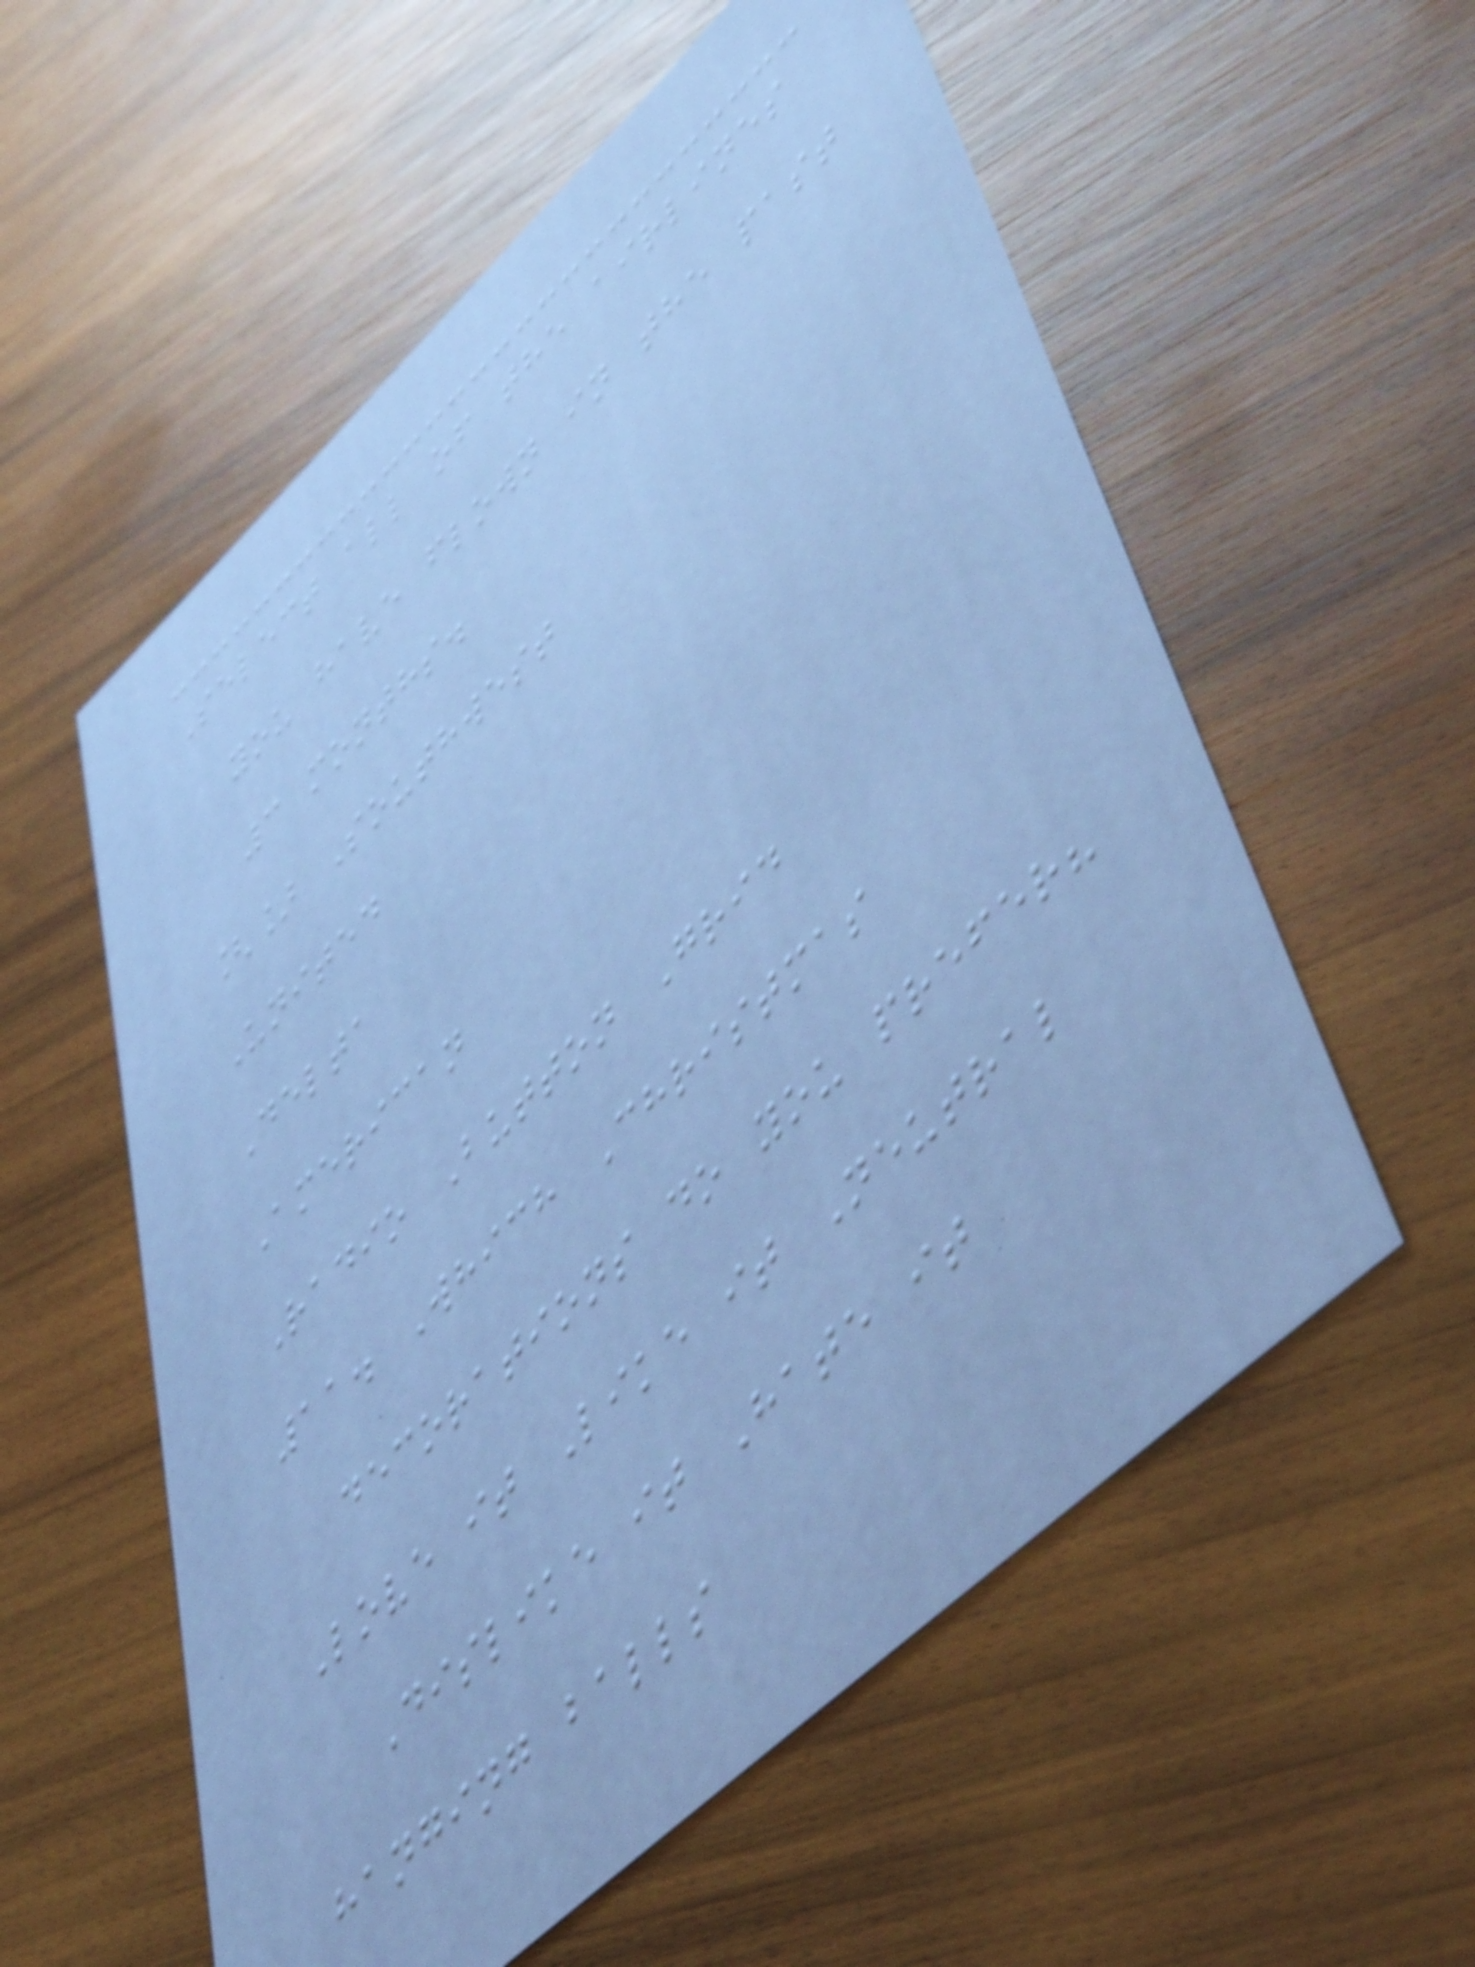Select all of the airlines
you have flown in the past
3 months.
[] Southwest
United
Delta
American
Radio Button Grid
11. Which Christmas
decorations do you prefer?
Love it Like it Neutral
Dislike it Hate it
hanging balls
